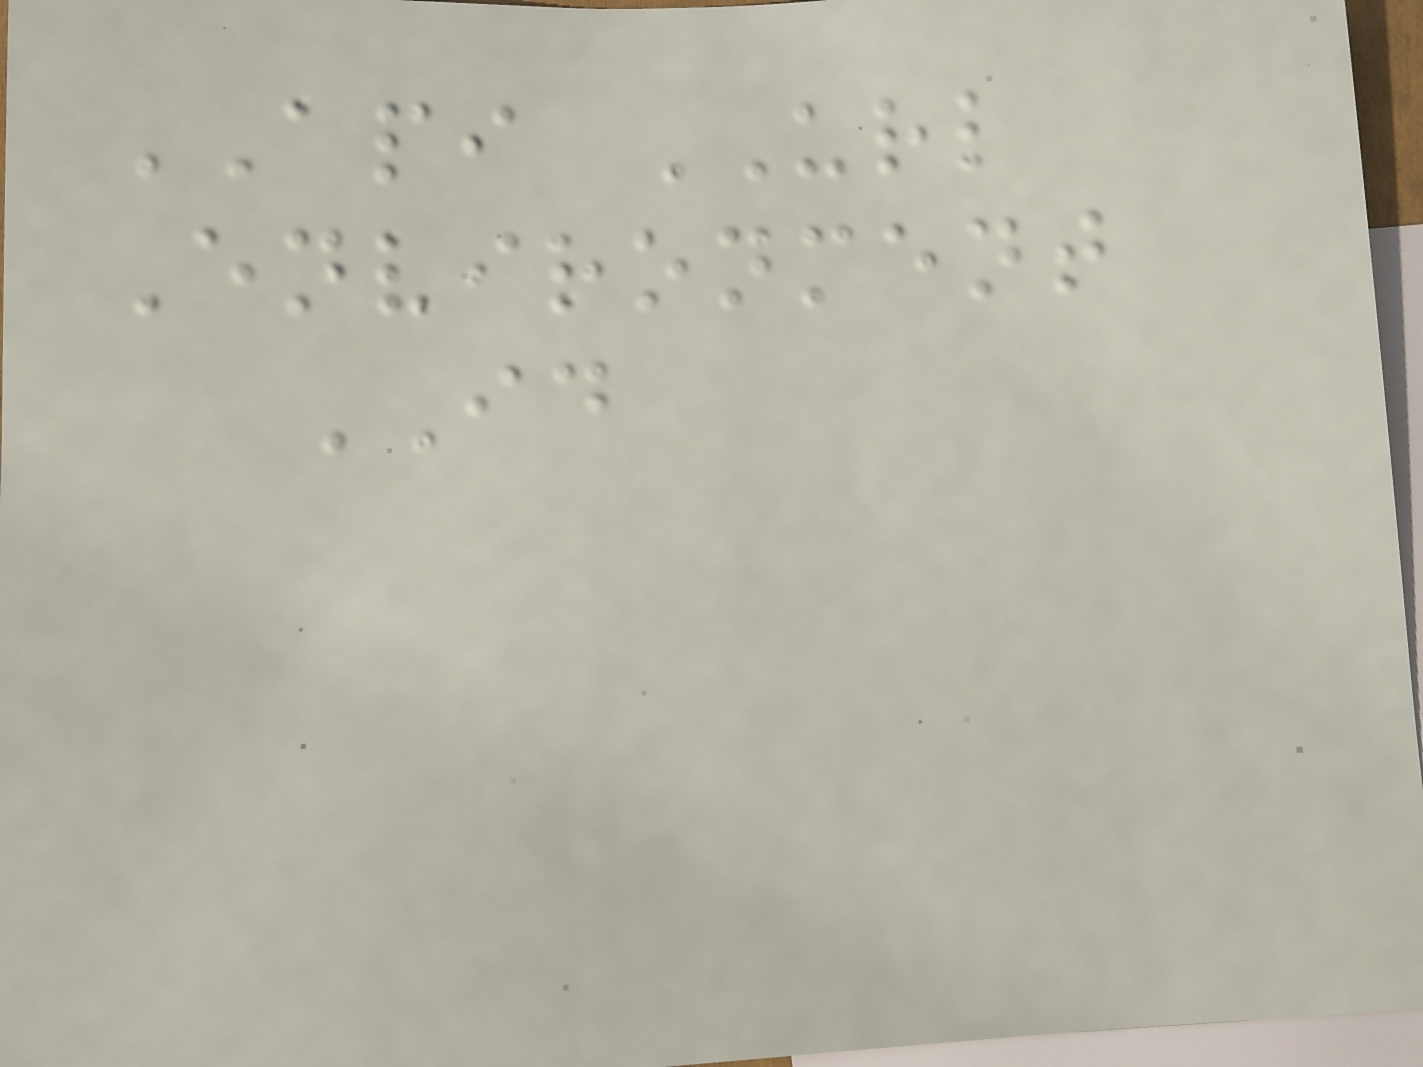API URL
Environment
ID
